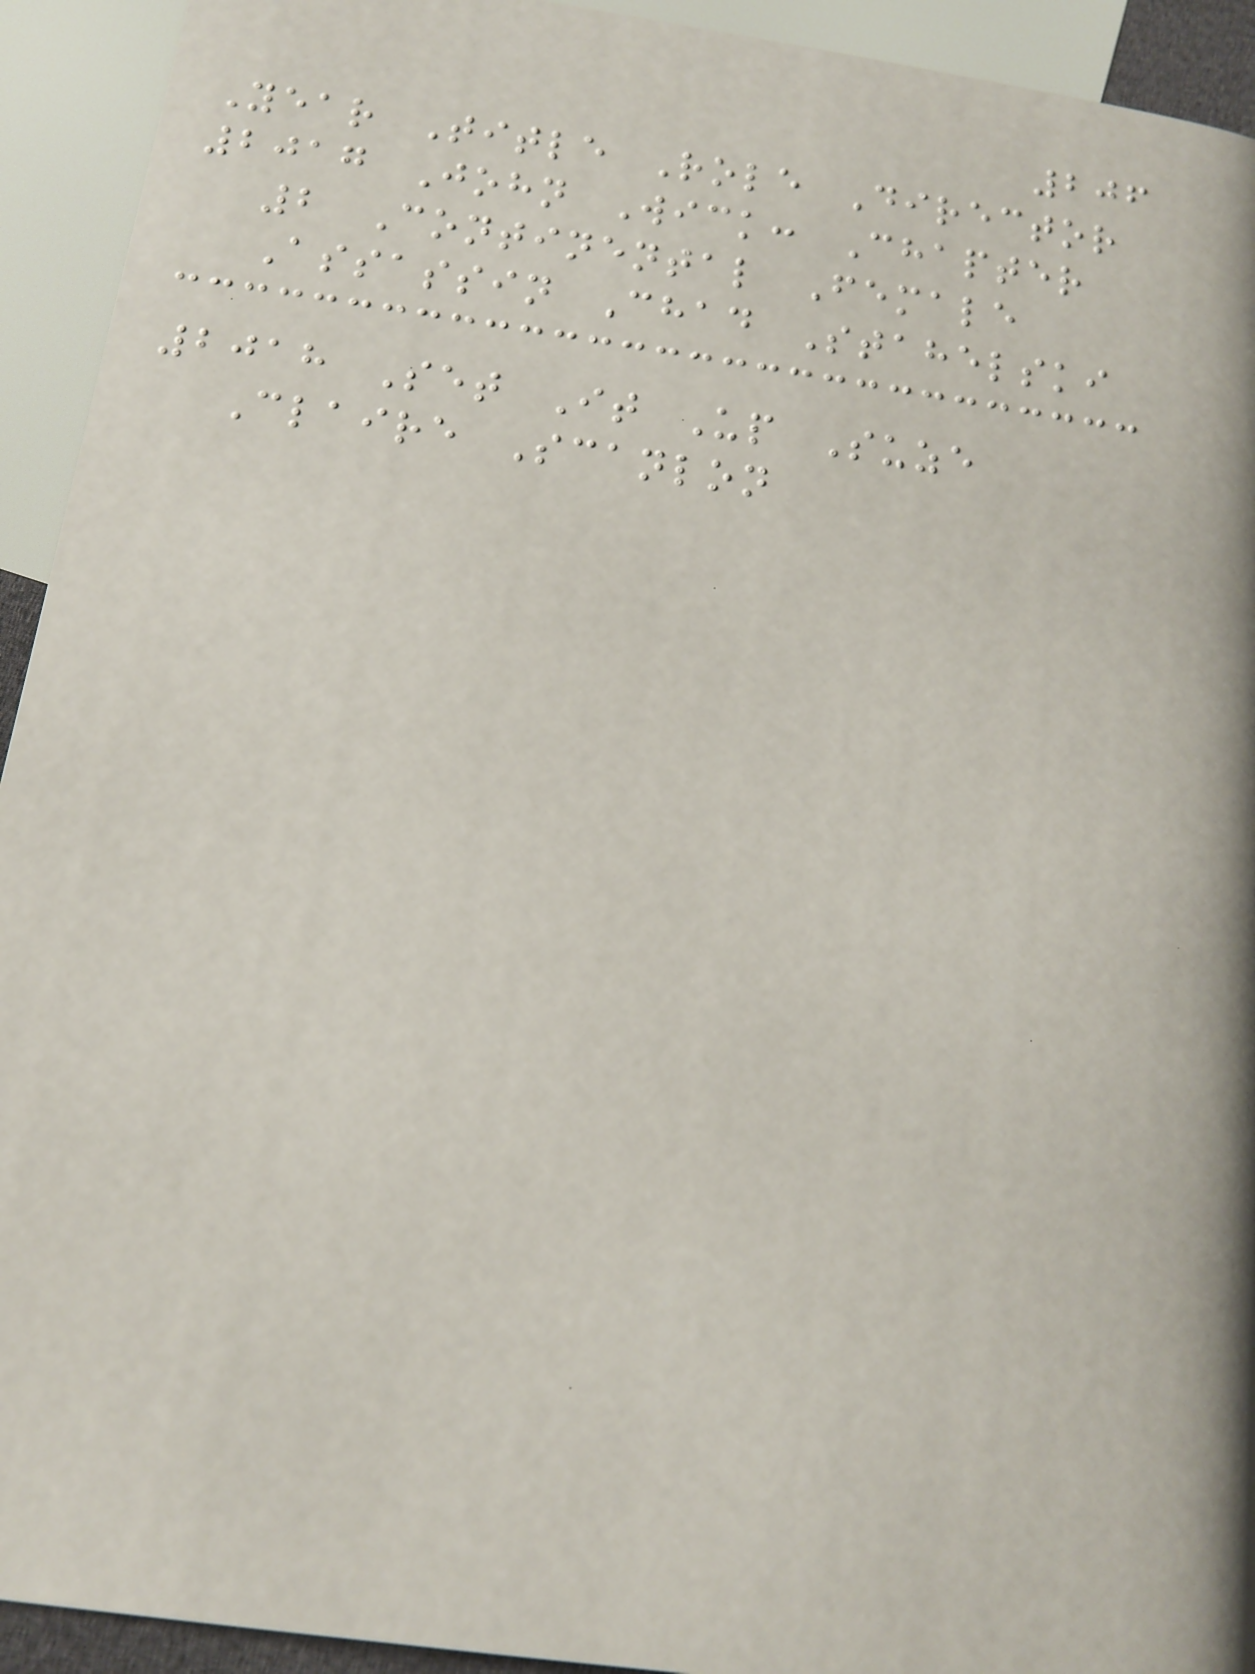206
Year Title Role Director
2017 John Wick: Chapter
2 Continental Female
Assassin Chad Stahelski
2018 Set It Up Suze
Claire Scanlon
